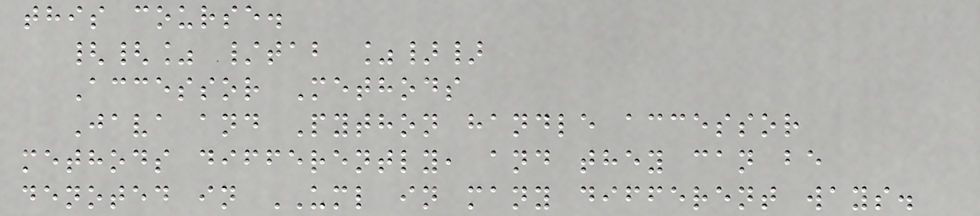this course.
{{% /tab %}}
Accessor Methods
Java and Python handle accessor
methods differently, and they can be
denoted in UML in many different ways.
